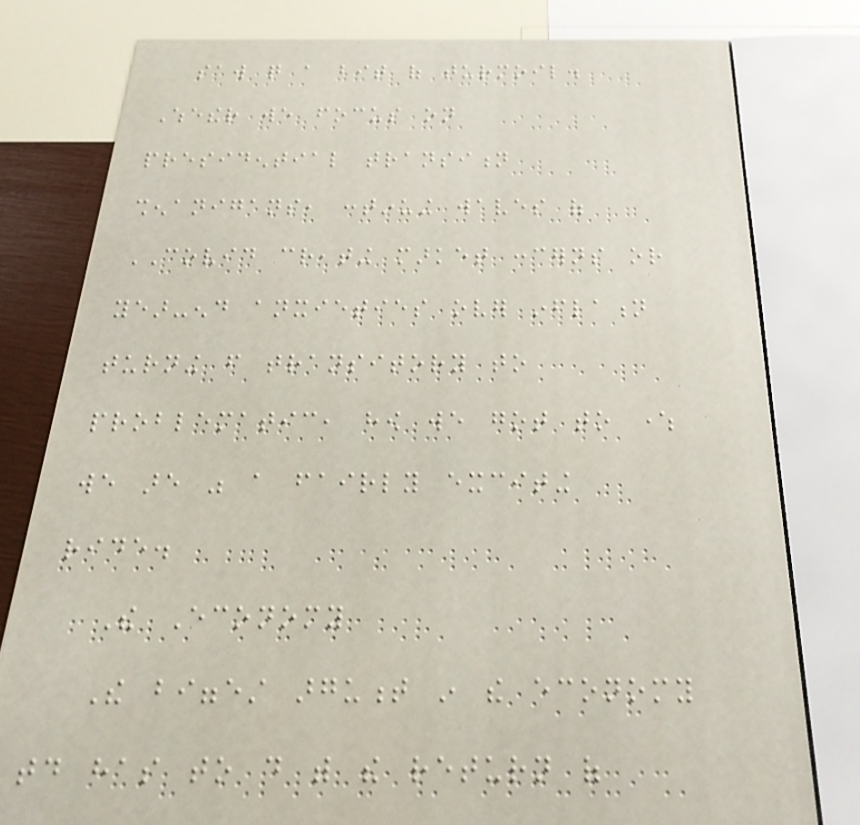saw quite a bit of turmoil.
Whether we focus on
presidential transition
shenanigans, continuing waves of
COVID creating market concerns or
year-end anxieties over inflation
turning from transitory to
problematic, how we got to where
we are was a fairly exciting
ride.
The Economy
The biggest argument in the economy
today has to do with the return of
